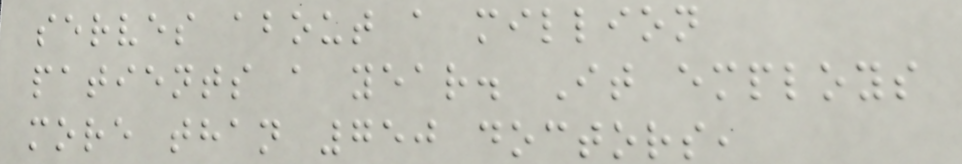serves about a million
patients a year. It employs
more than 750 doctors,
